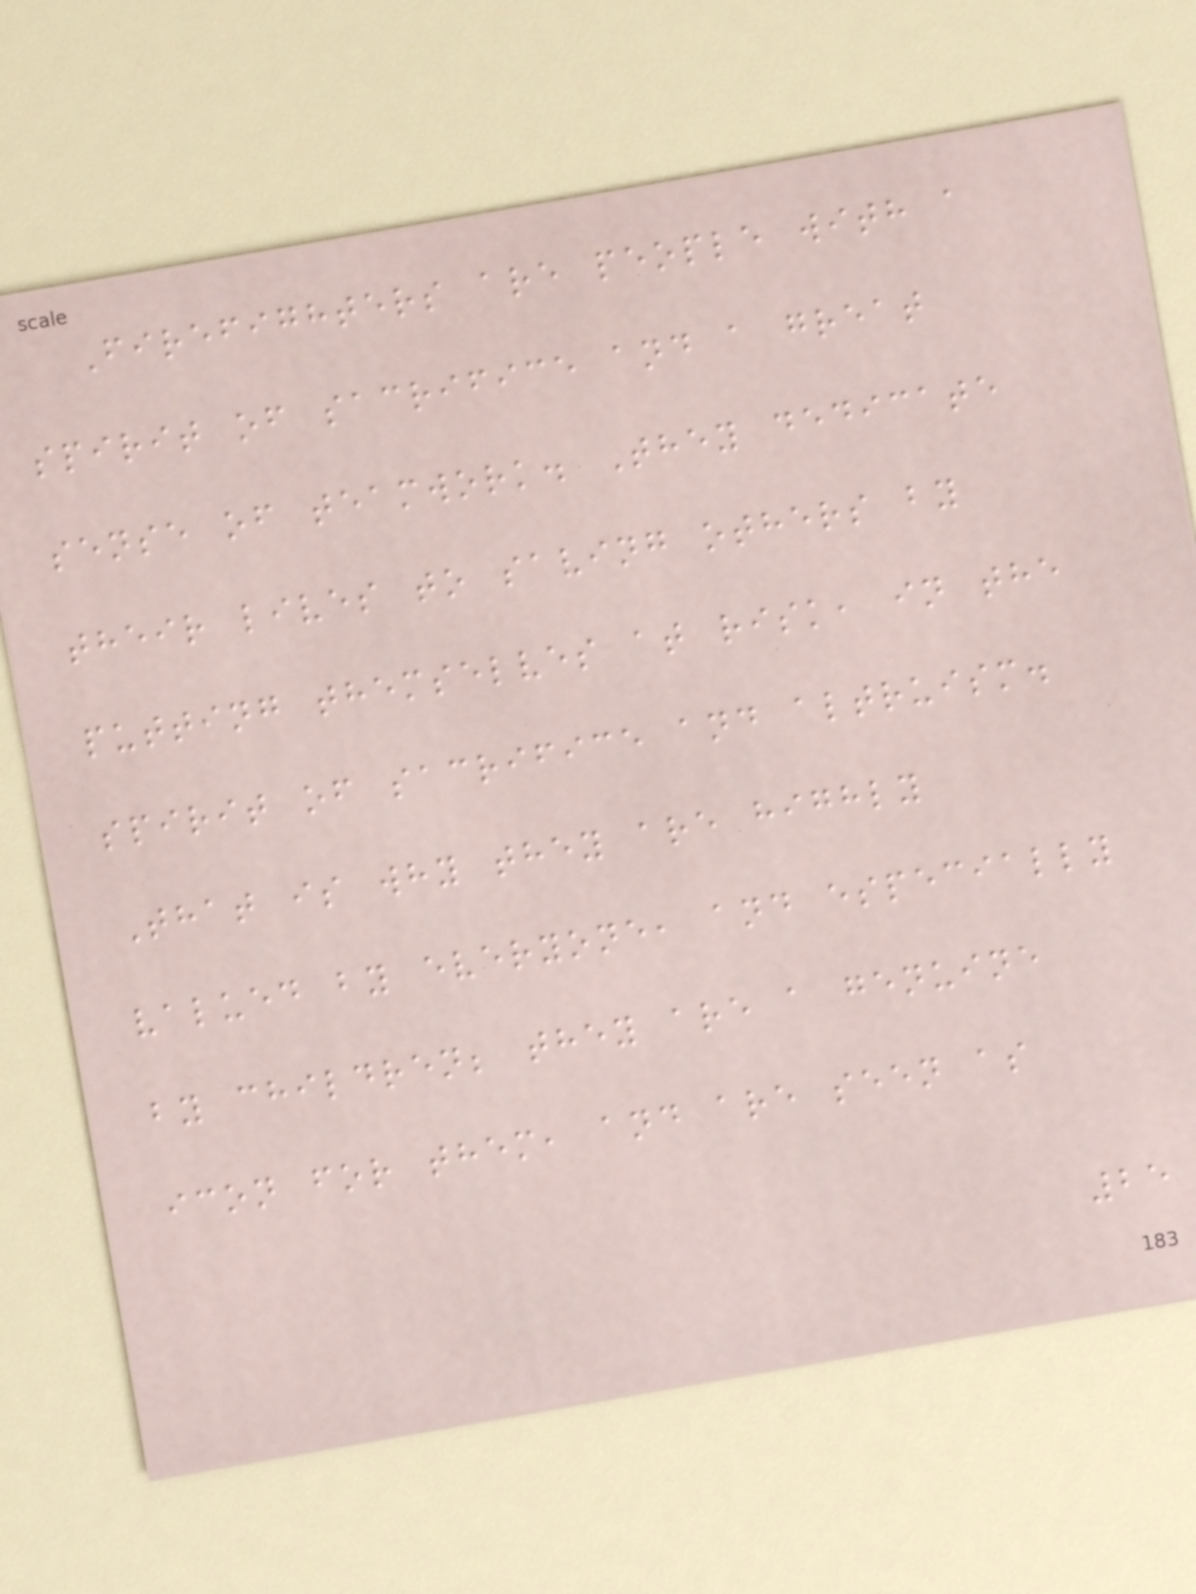Firefighters are people with a
spirit of sacrifice and a great
sense of teamwork. They dedicate
their lives to saving others by
putting themselves at risk, in the
spirit of sacrifice and altruism.
That is why they are highly
valued by everyone, and especially
by children; they are a genuine
icon for them, and are seen as
25
